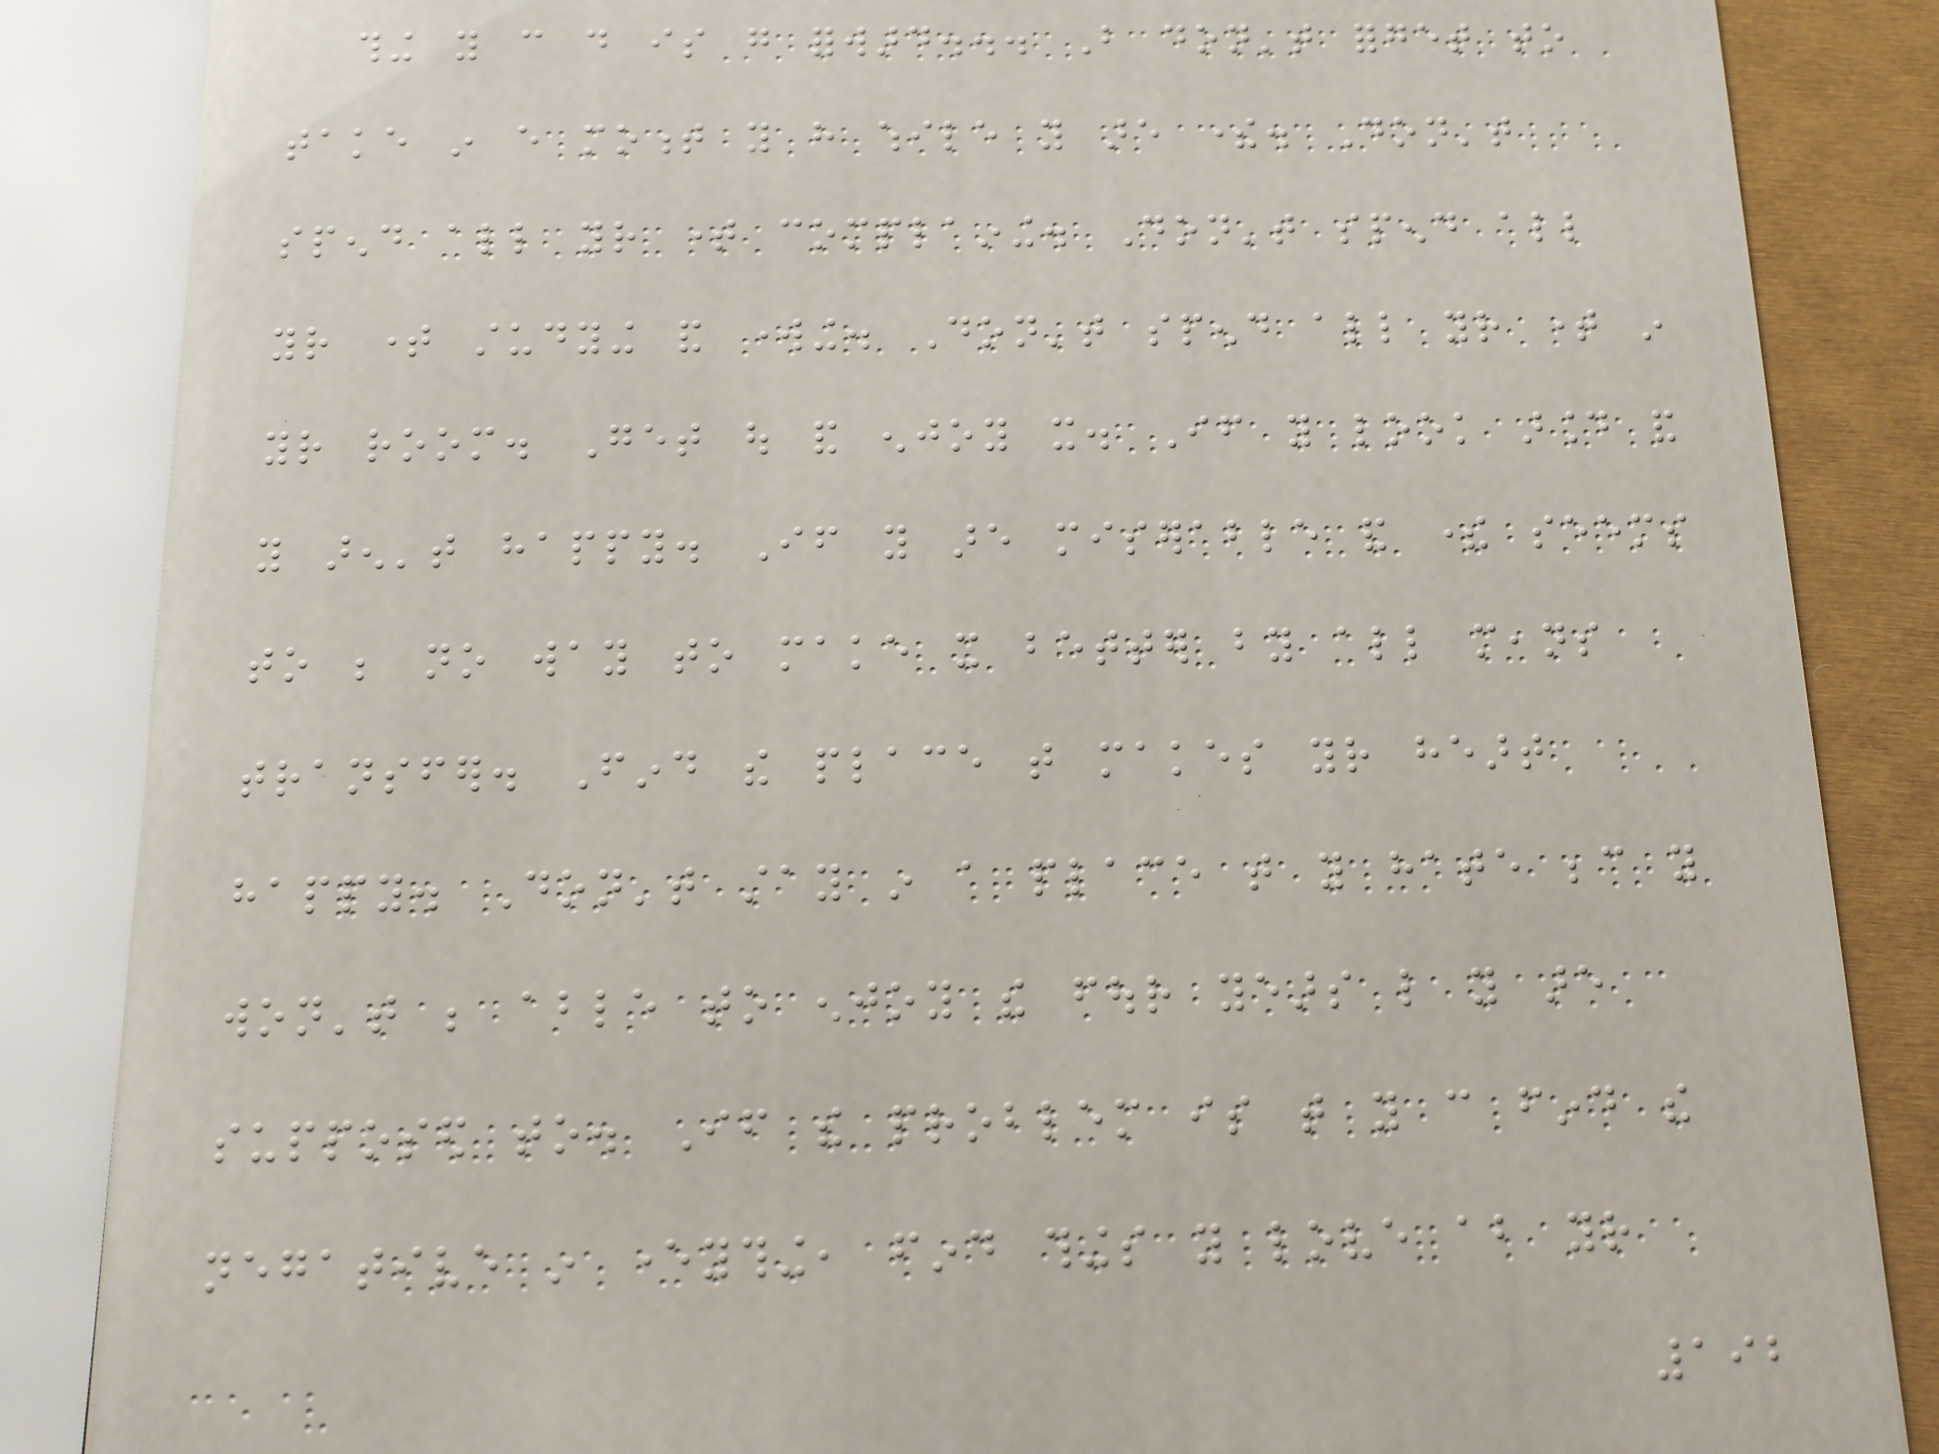thing you can do is go forward... But don't forget to
take in every moment you have while you are there. Don't
spend all your time complaining. Don't spend all
your time studying and working. Don't spend all your time in
your room. Get out and enjoy it. If you look around and
you aren't happy. If you are miserable and there seems
to be no way to make it better by all means
transfer. Find the place that makes your heart
happy. Don't stay in a place that you hate because you
won't be able to enjoy the four years like you are
supposed to. If the problem is that you can find the
negative in everything, find things you love about your
192
